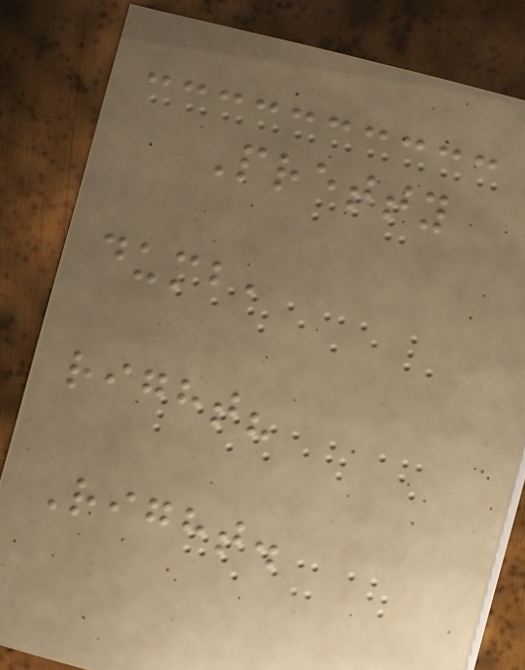Pretty
dumb,
right?
Right.
